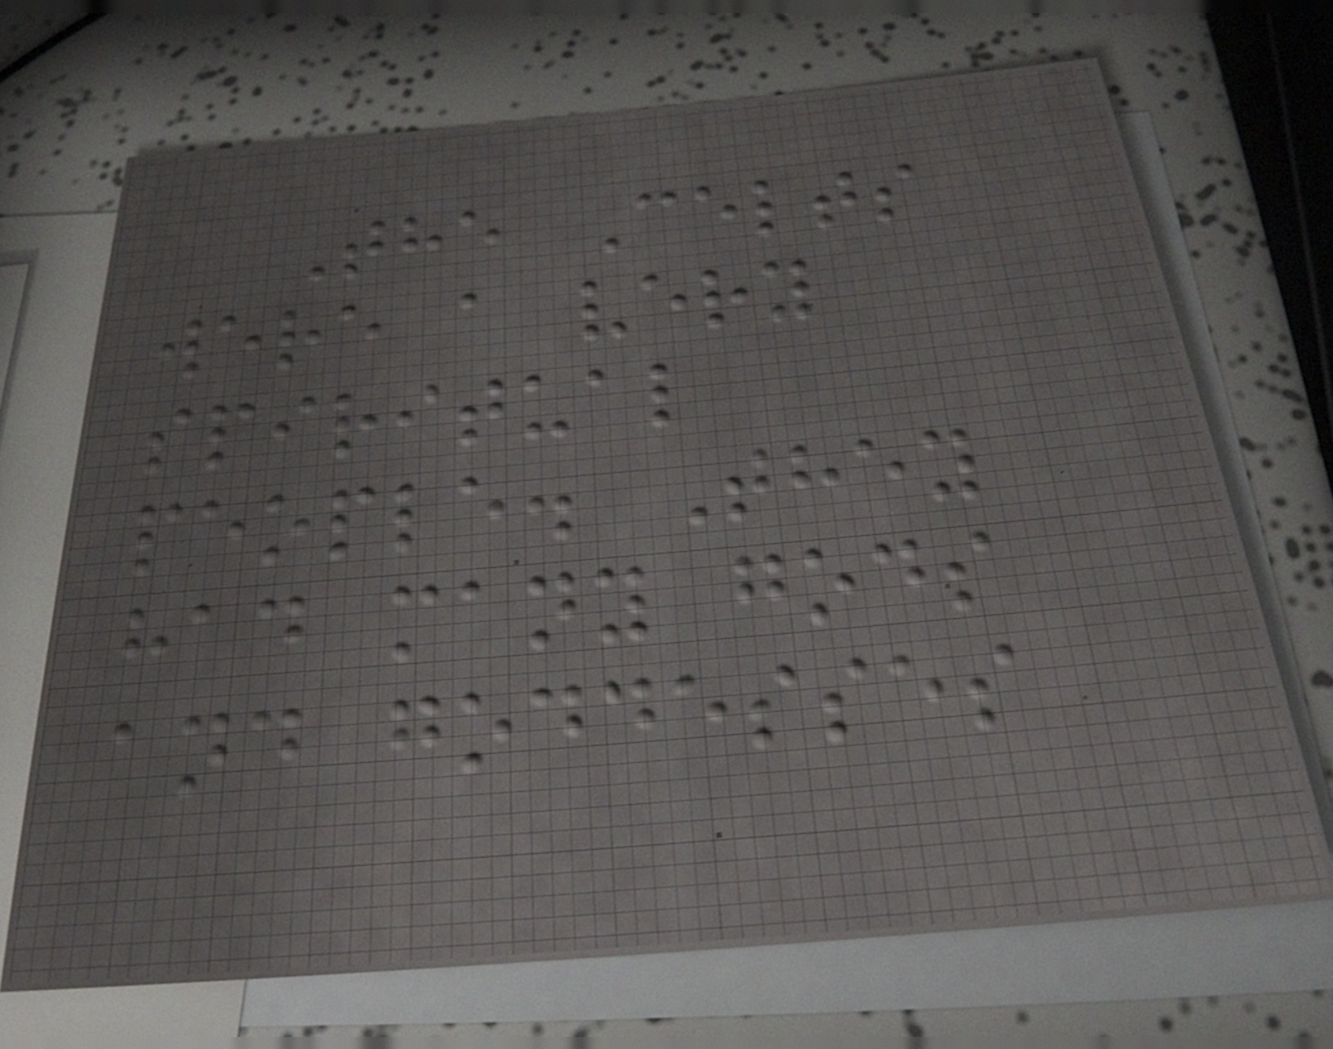The Celts
were a very
spiritual
people. They
had many gods
and goddesses
